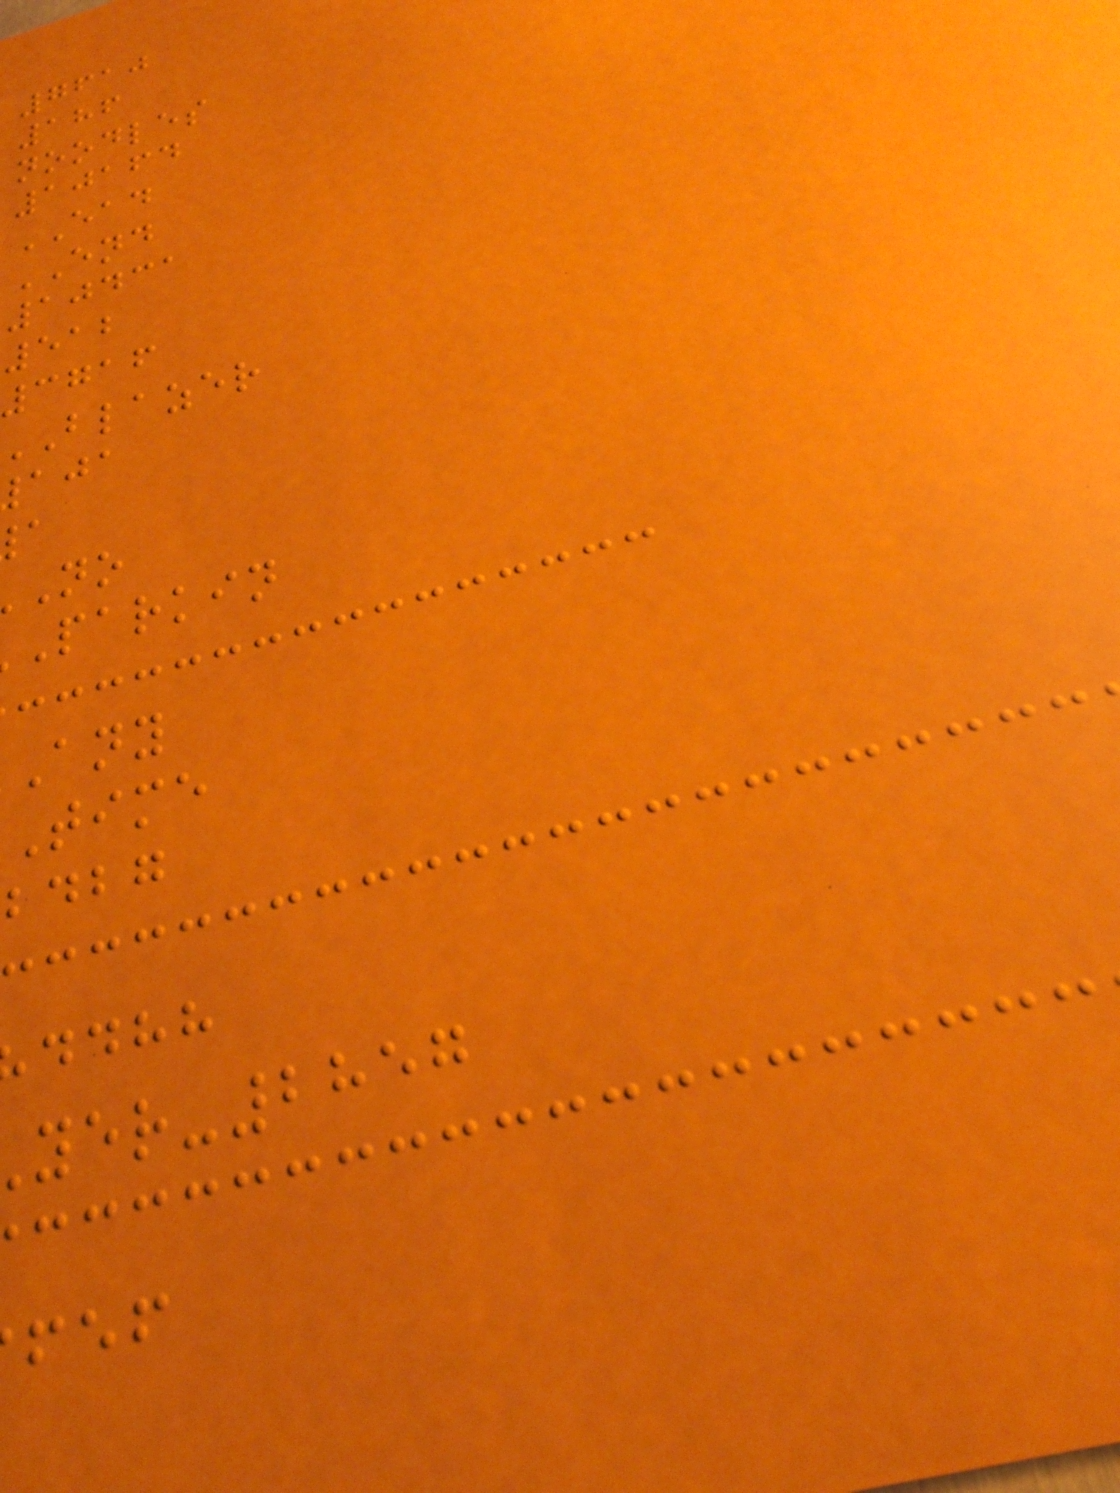7610
186
noodles
10164
EAD
END
10431
512
3716
blazer
parkin
time
bdbg
ddhh
yer-2857
